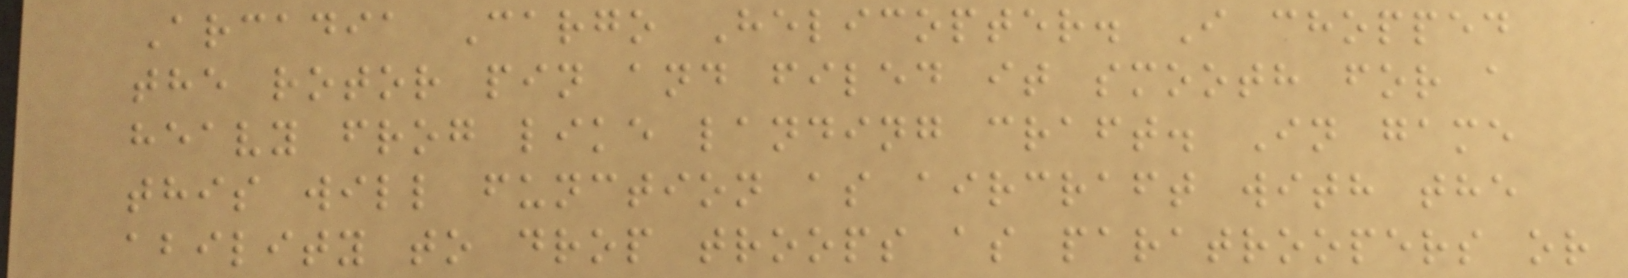Arcadia Cargo Helicopter. I chopped
the rotor pin and filed it smooth for a
heavy frog like landing craft. In game
this will function as aircraft with the
ability to drop troops as paratroopers or
